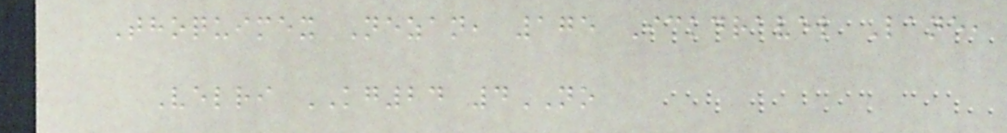Thoquimex Nezan, 175 Ickdravel Lane,
Velri KG24 4NO
